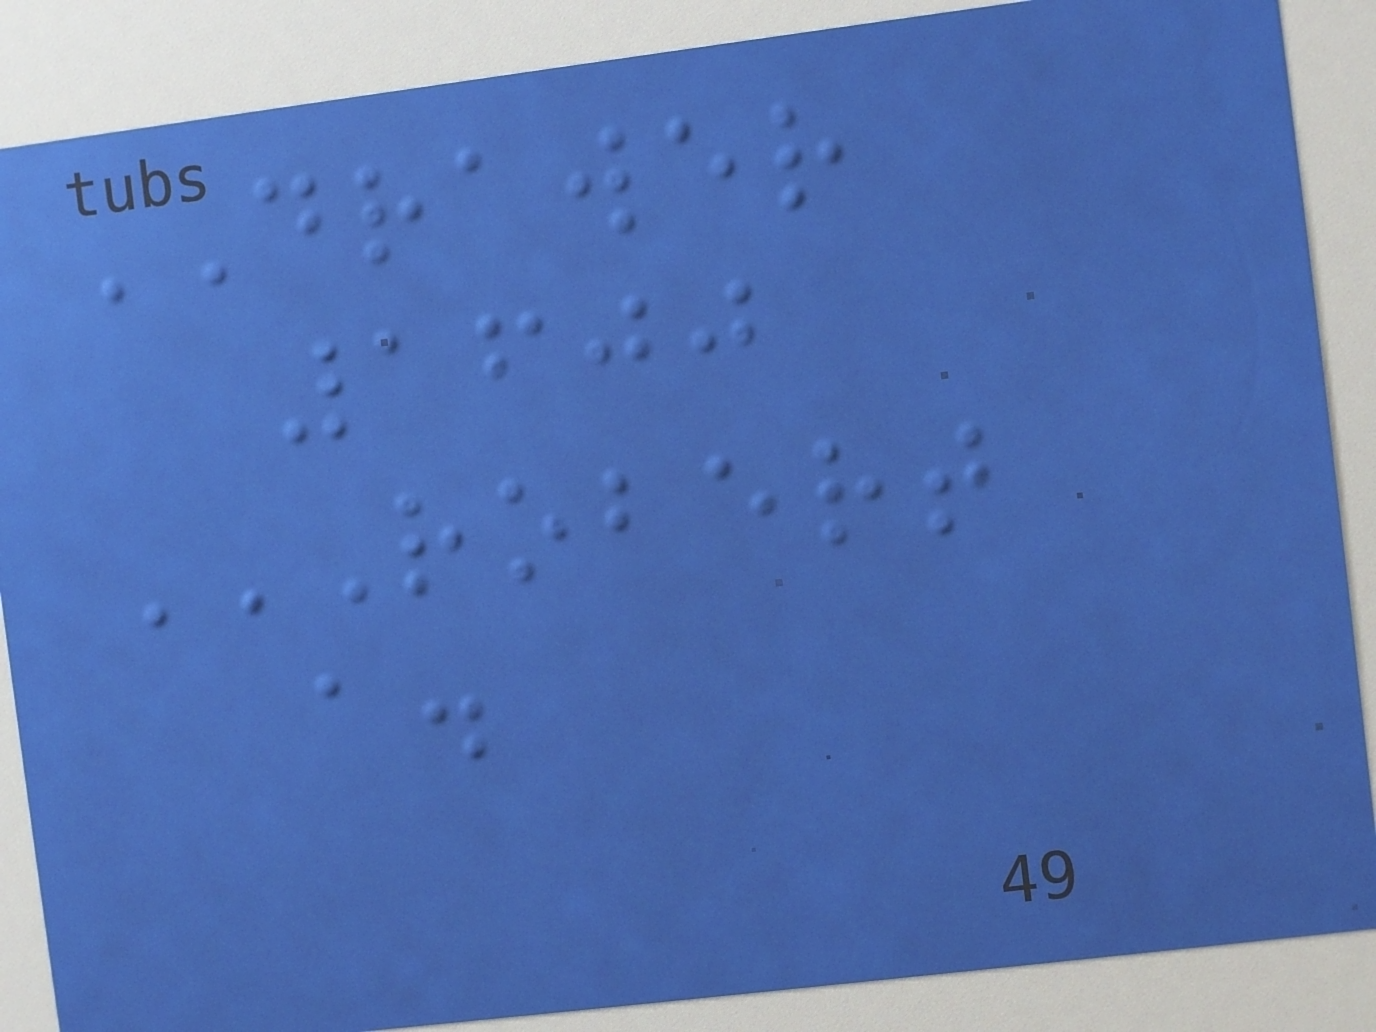DRAWER
1600
ROBERT
A.
